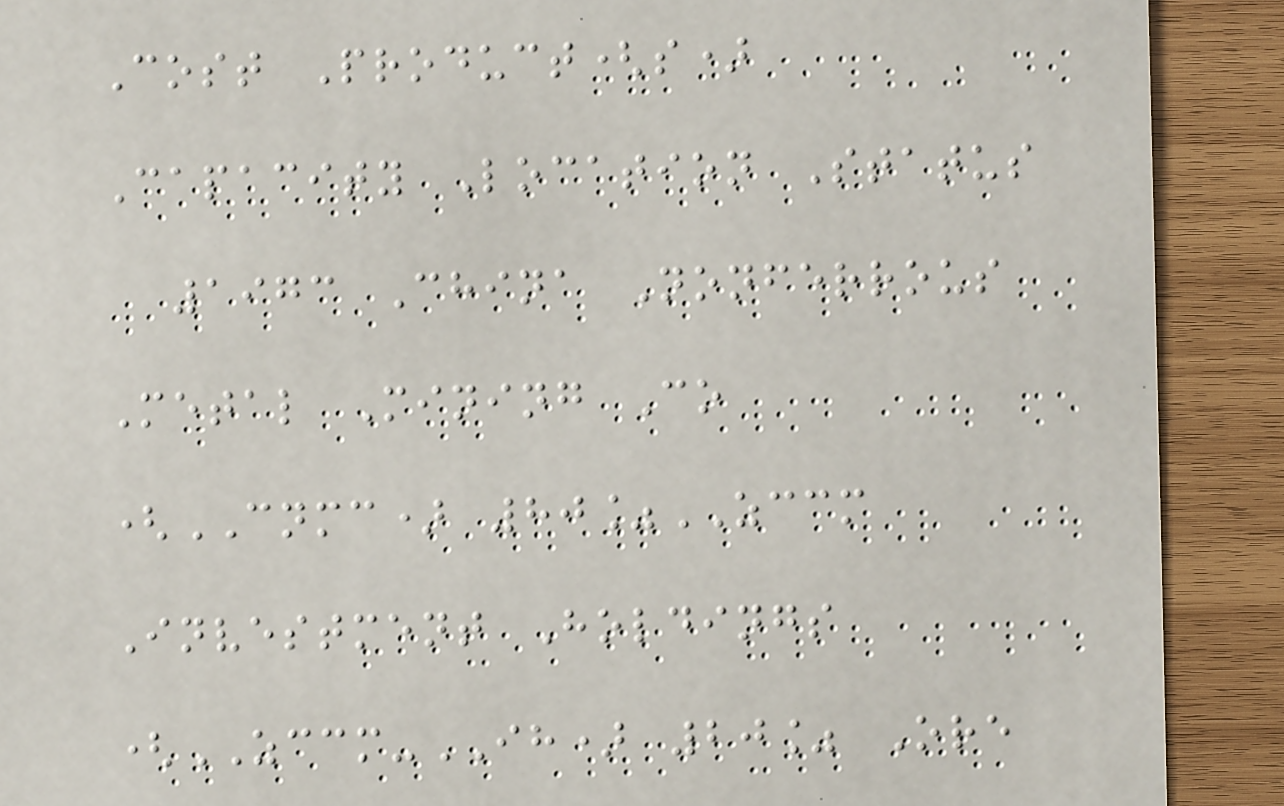Cost Product(s)
Capacity Location Status
1973 China Nonferrous
Metal Mining Co
(CNMC) 80%ZCCM
Investment Holdings
(ZCCM-IH) 20% Ore
